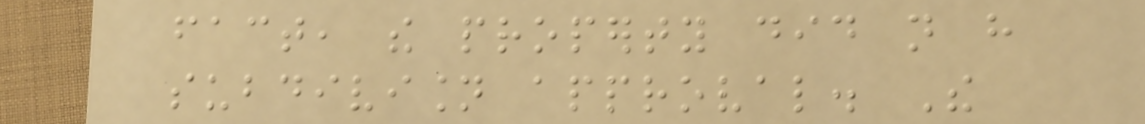fact, the property did not have
subdivision approval. The
